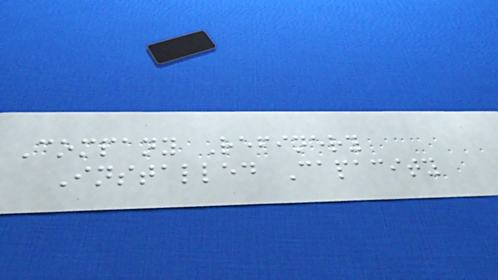Company Refinery
Installed Capacity
